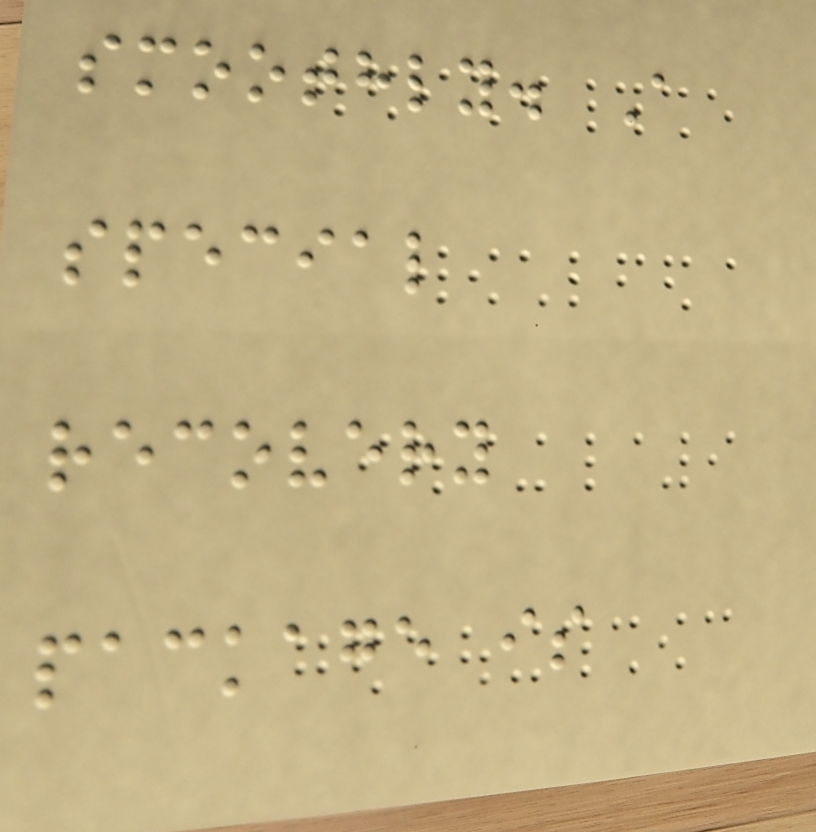smoothly. A
special
recovery
package is
